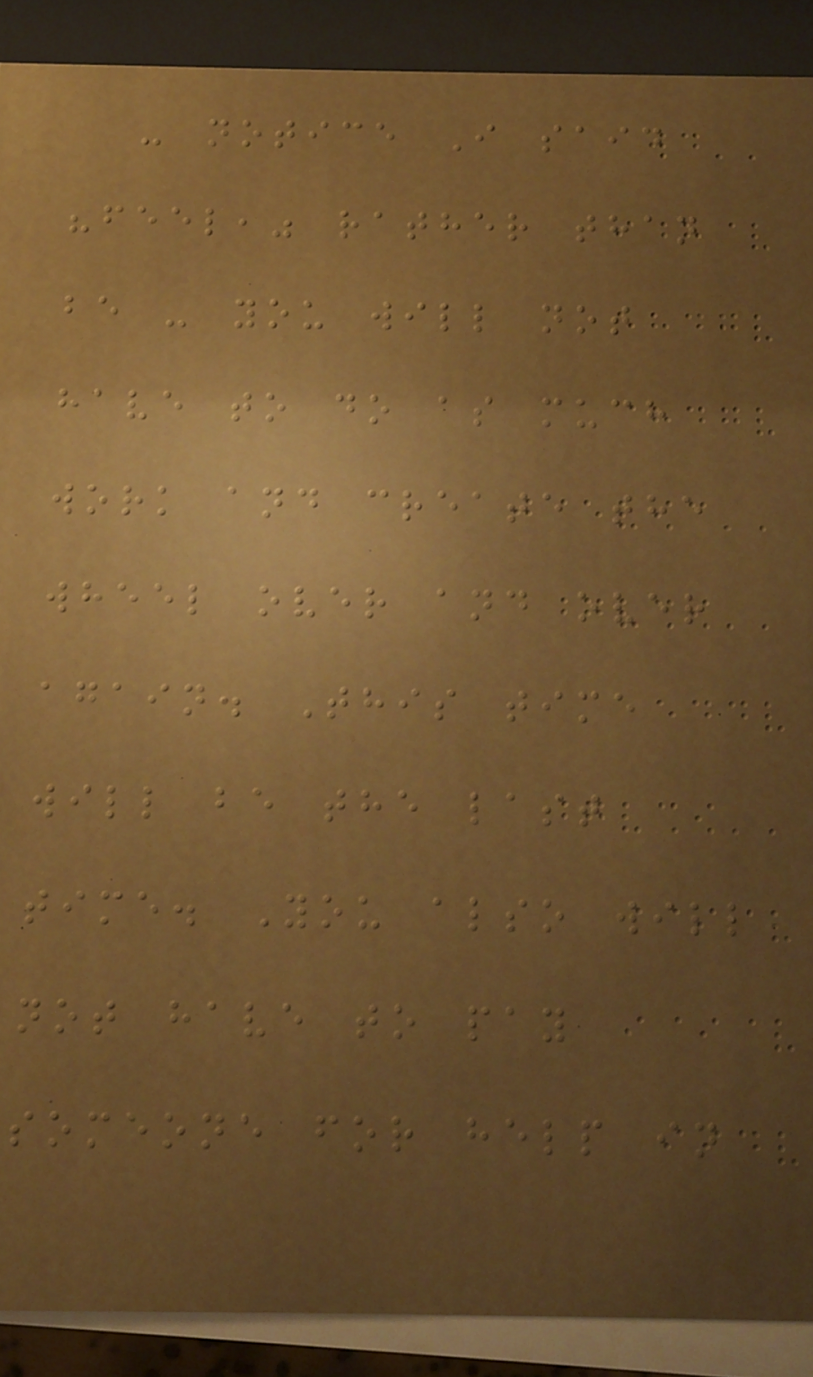- notice I said
"feel," rather than
be - you will not
have to do as much
work and create the
wheel over and over
again. This time
will be the last
time. You also will
not have to pay
someone for help in
